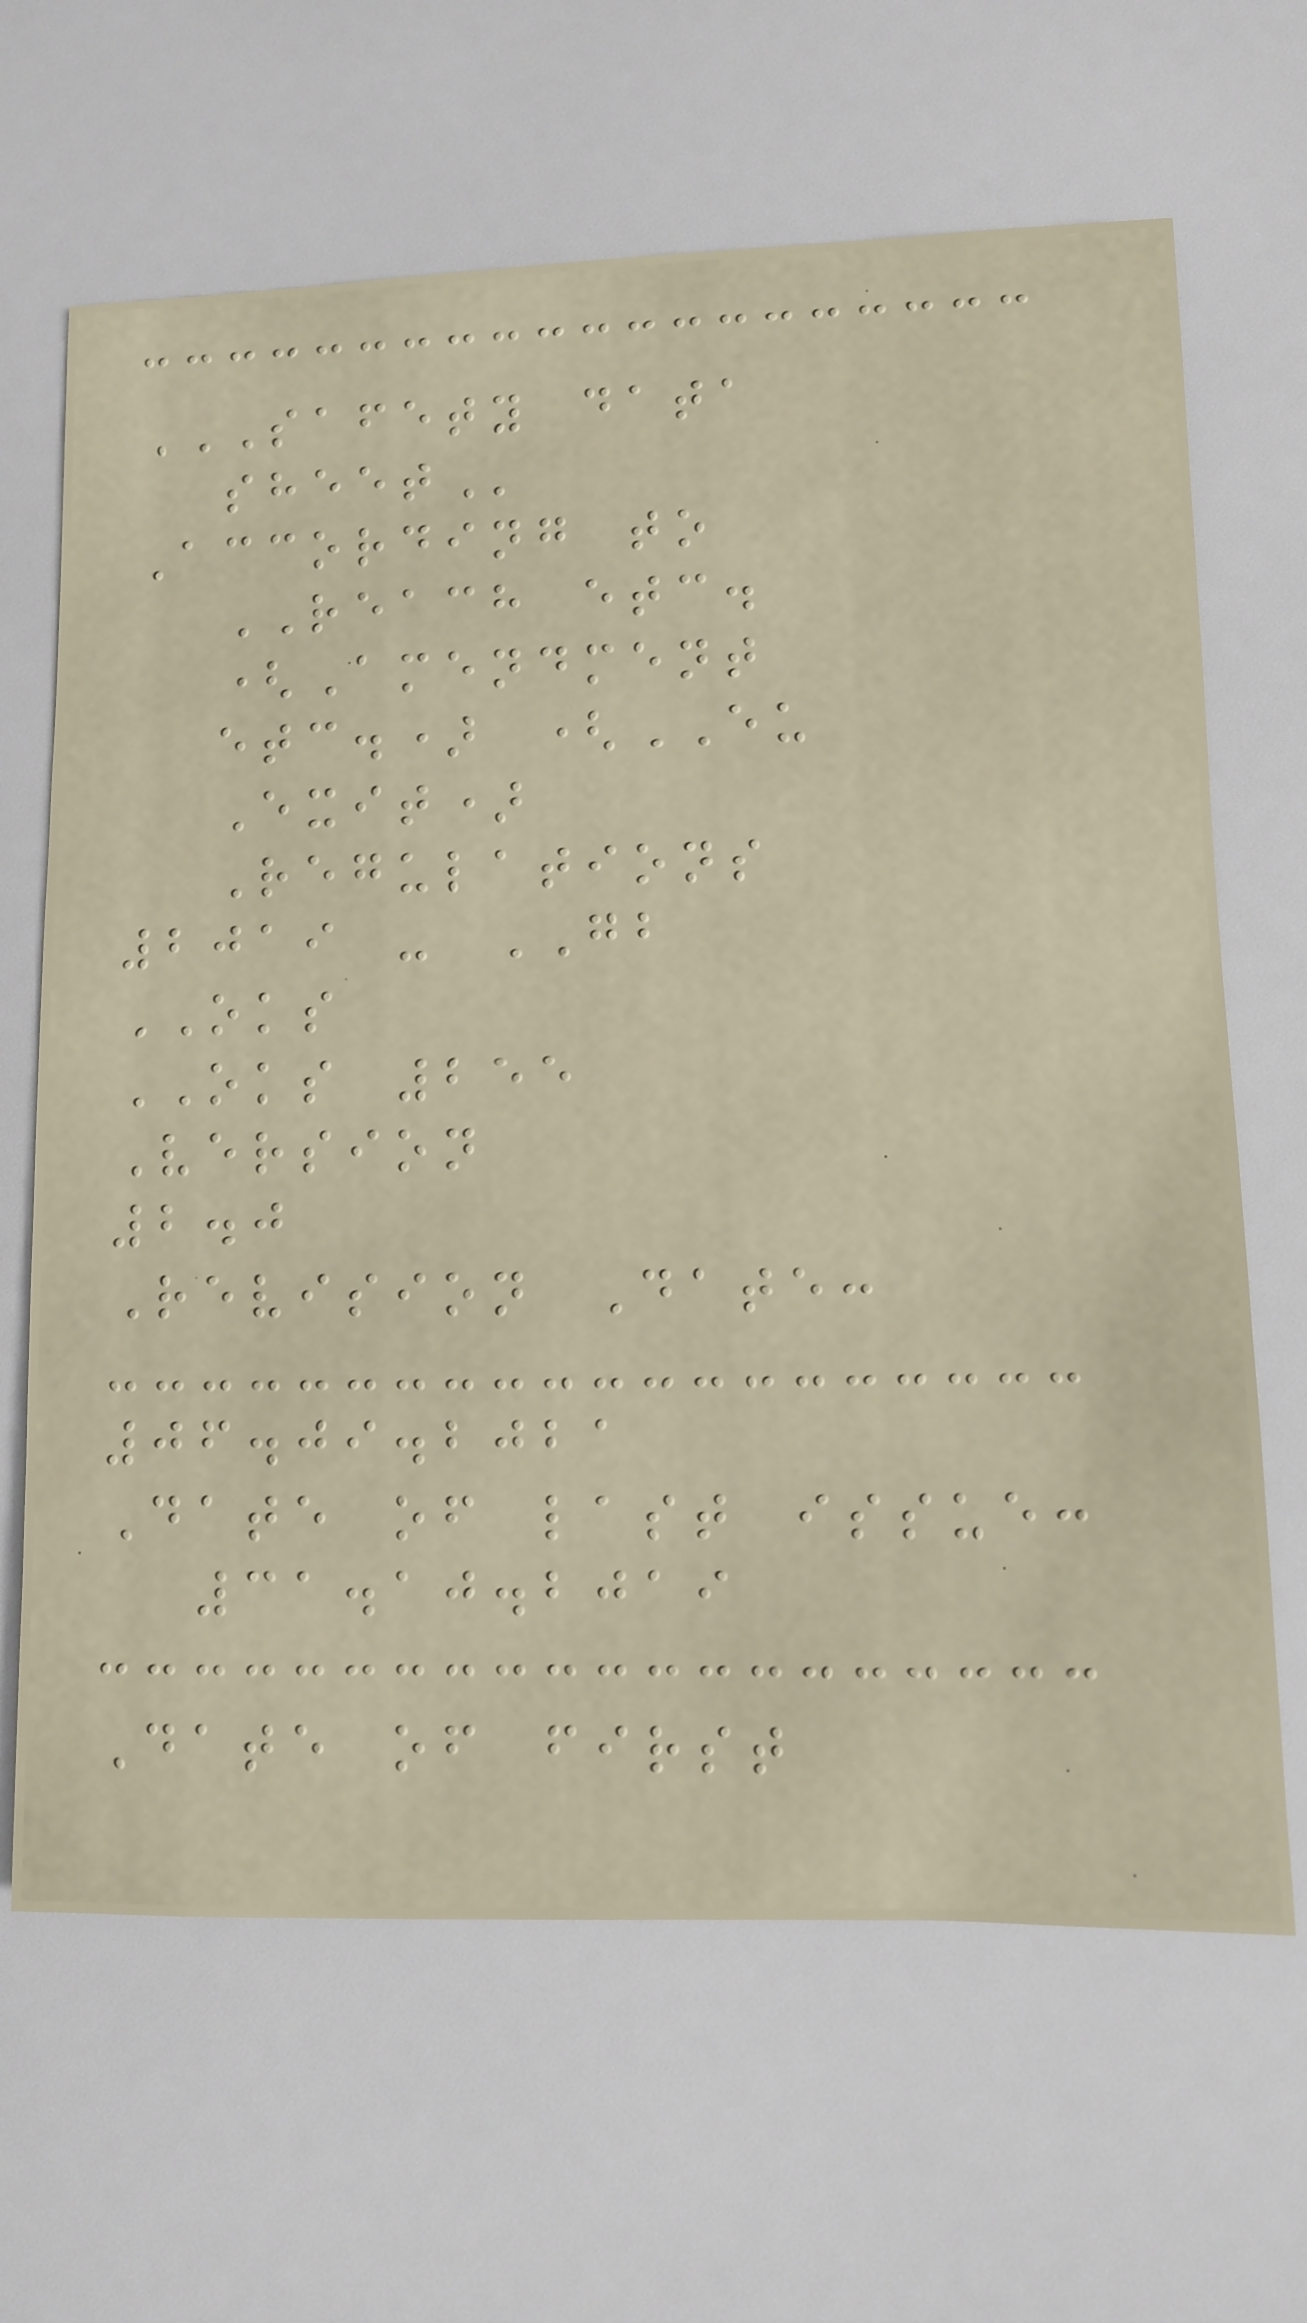SAFETY DATA
SHEET
According to
REACH etc.
(Amendment
etc.) (EU
Exit)
Regulations
2019 - GB
OKS
OKS 255
Version
2.0
Revision Date:
06.09.2021
Date of last issue:
31.10.2019
Date of first
